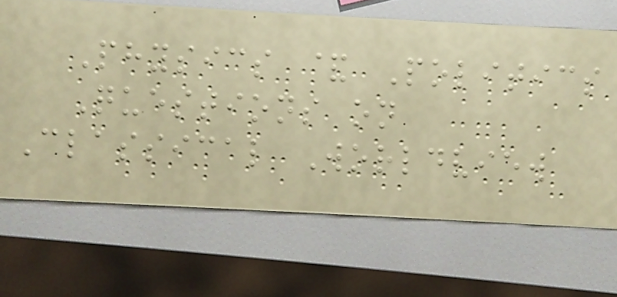Physics & Politics
Questions on
Classical Worldview
